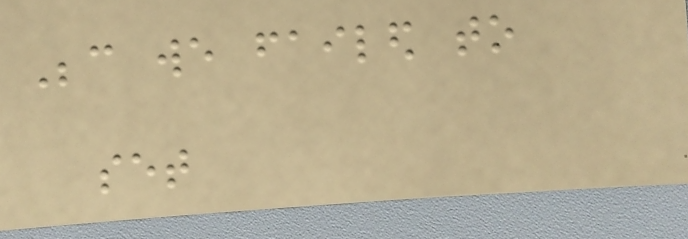Because we failed to
set
